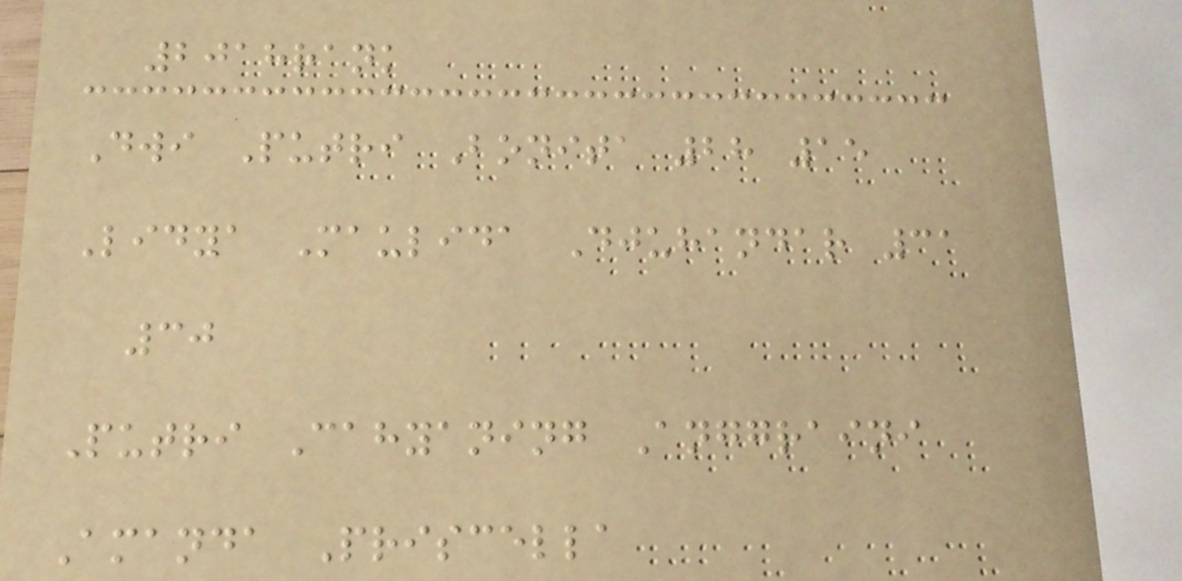2018rank
Dwi Putri Bonita 28 15
Lidya Maulida Djuhandar 31
30
Putri Cahyaning Anggraini
Amanda Priscella
